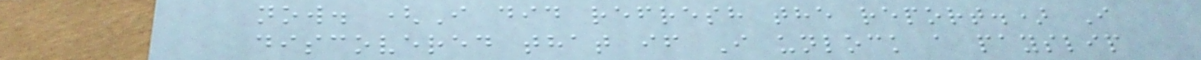now. (I did refresh the report.) I
discovered that if I unlock a payslip
